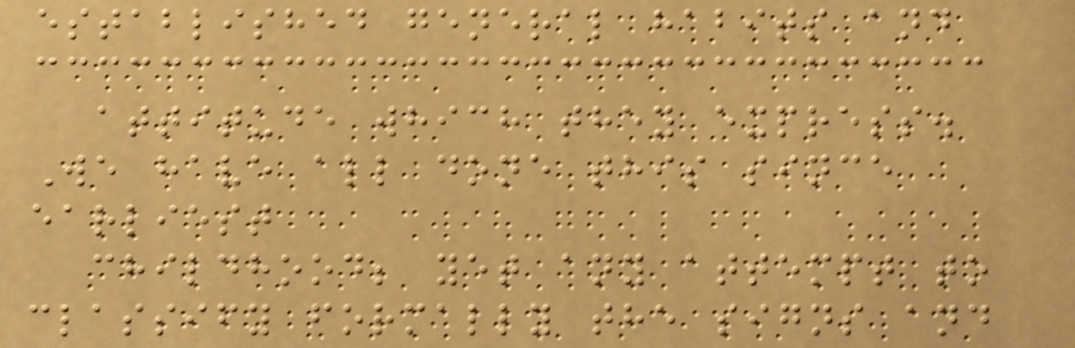established general habits and
attitude which they express.
We have all done this since
earliest
childhood; yet any attempt to
classify formally the signs and
